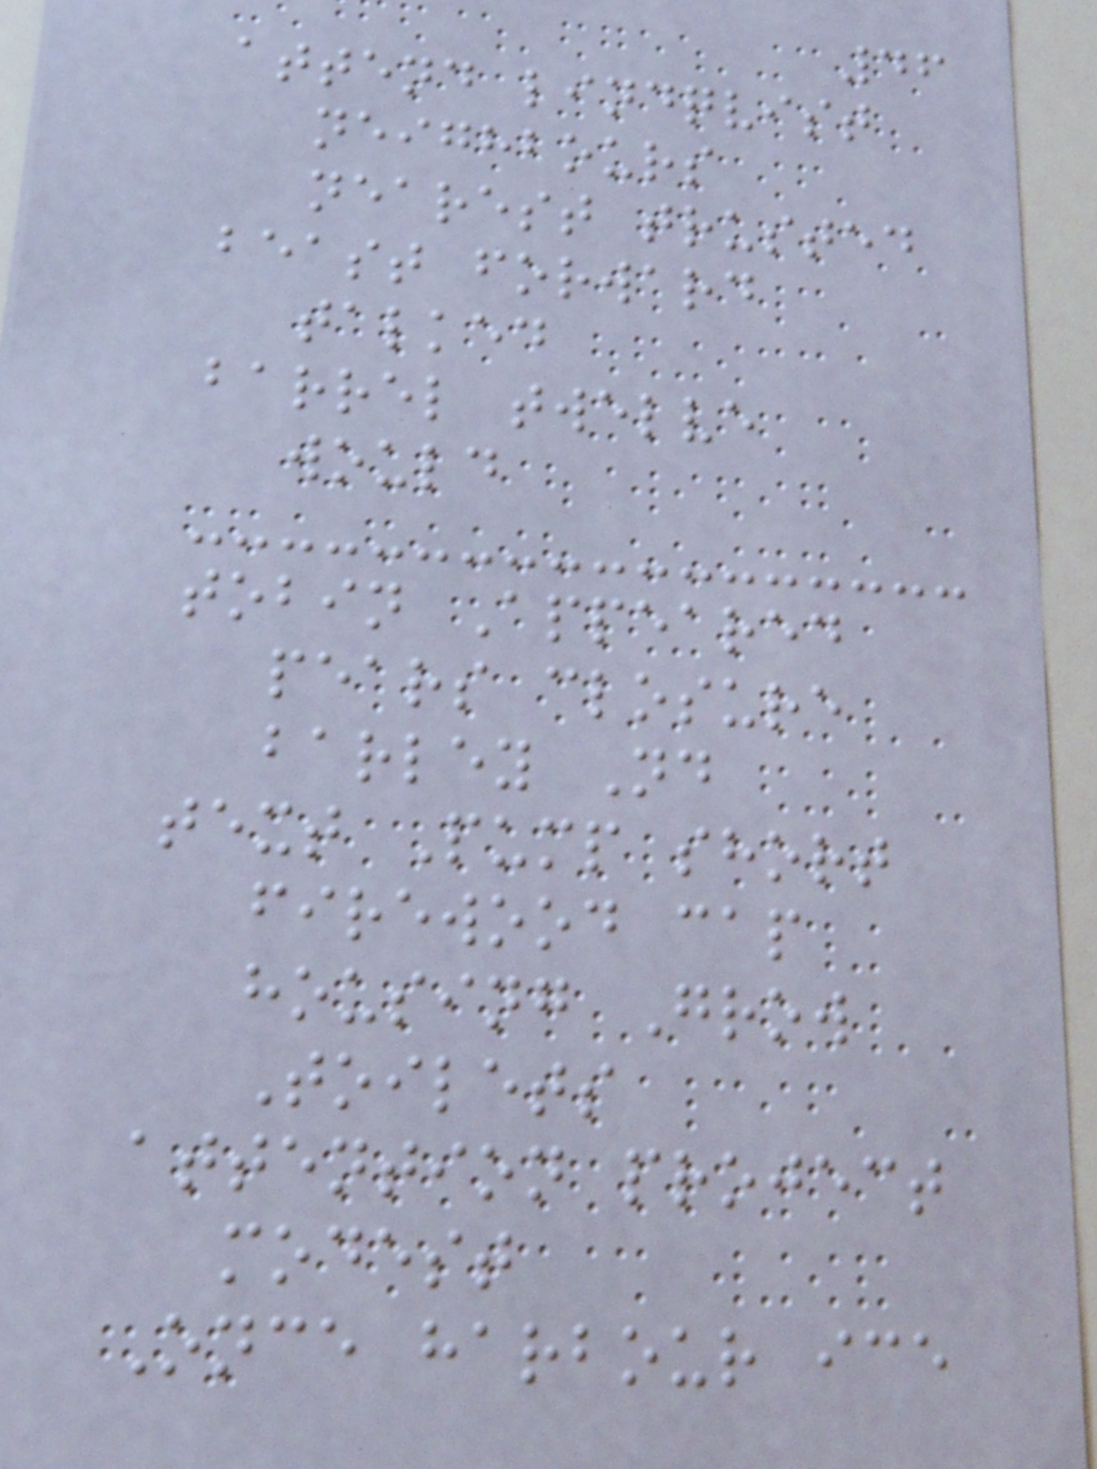46
attend lindqvist
neighbours
nearest trusted
beast forward
talked
barrel twelve
would
tobin Appeared
pears closure
barley Nd
text Pump short
firewood cap
housing Grow
Toilets
attention project
modest
Once harbour ice
